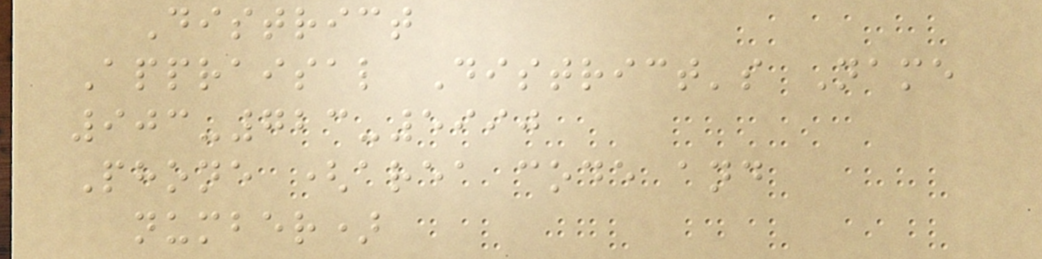District
Appraisal District's Name
903-723-5990
Phone (area code and
number)
